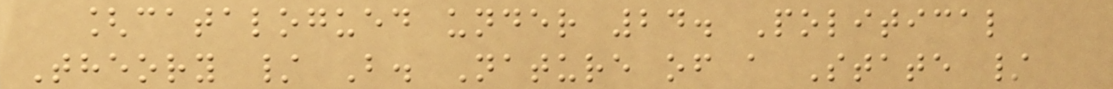[catalogued under 24. Political
Theory / B. Nature of a State /
